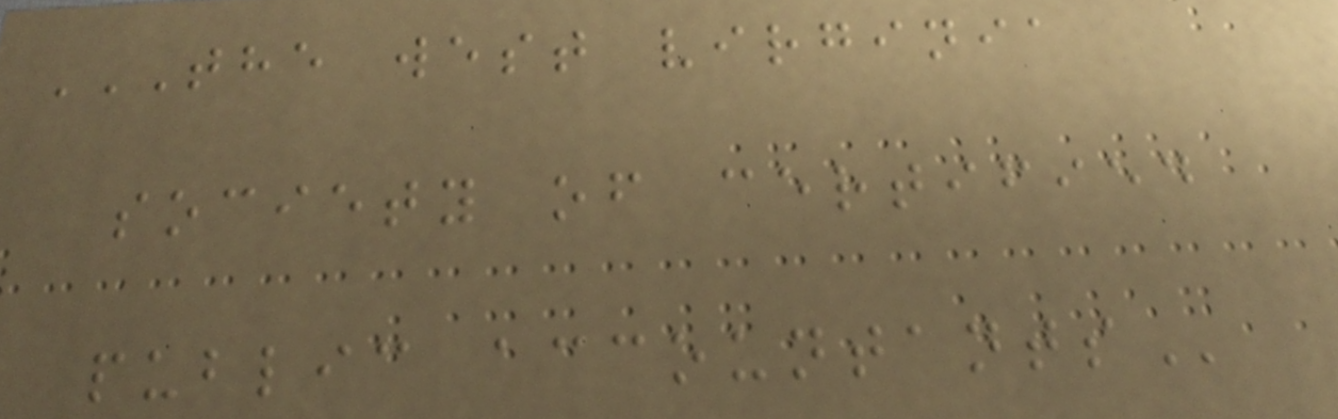THE WEST VIRGINIA
SOCIETY OF CERTIFIED
PUBLIC ACCOUNTANTS
